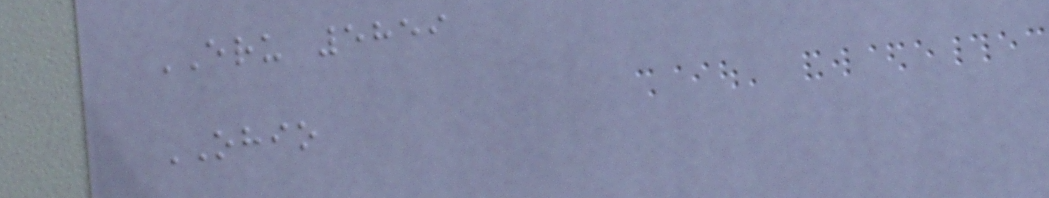ERU 5859
OHIO
